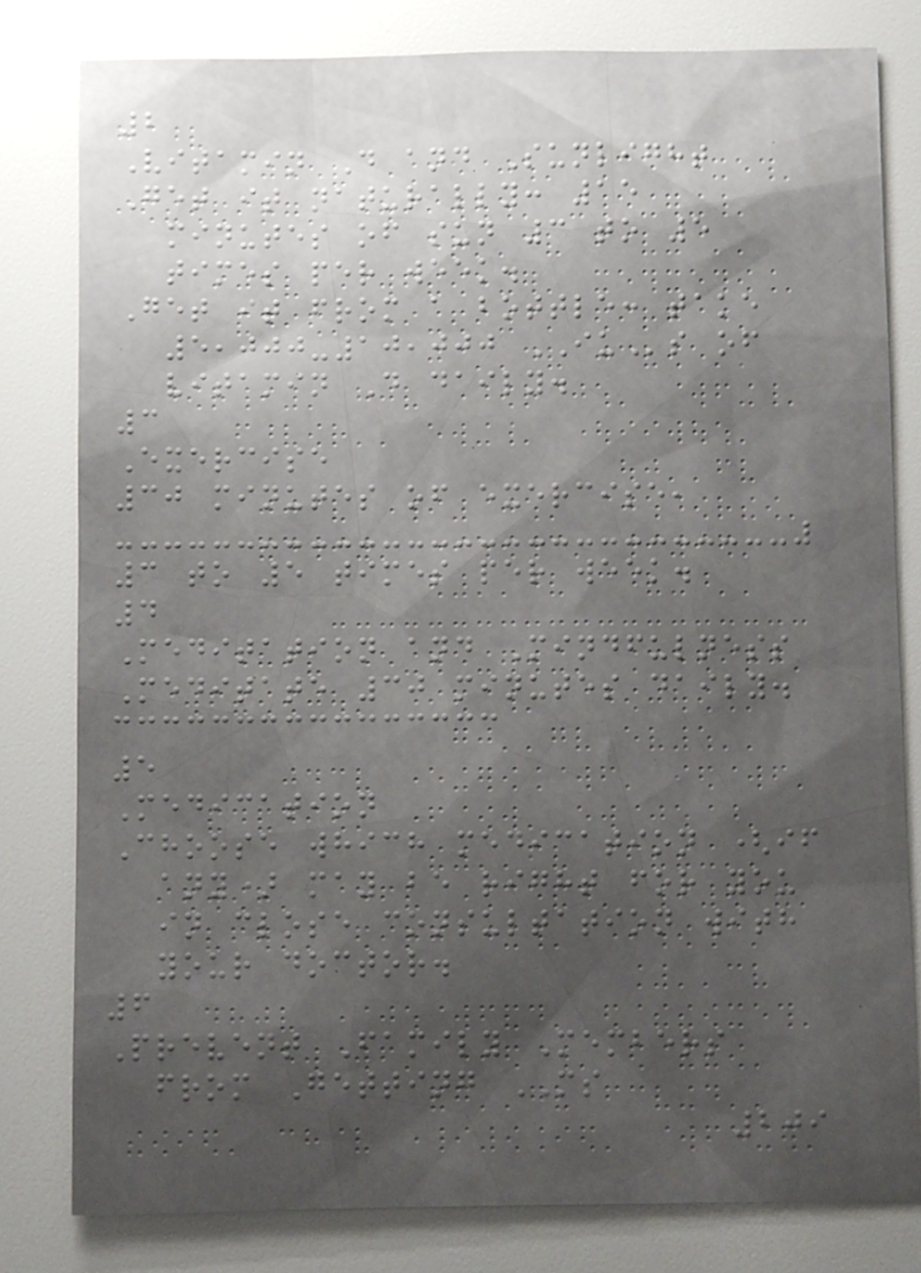2
Vitamin D and Sunlight
Get it naturally: 15
minutes of sun 3 to 5
times per week.
Get it from a bottle: take
5,000-10,000 IUs of
vitamin D daily.
3
Exercise
30 minutes of exercise,
3 to 5 times per week.
4
Meditation and Mindfulness
Meditate 30 minutes daily.
5
Medication
Choose which medication (if
any) may be right for you
in close consultation with
your doctor.
6
Prevent Family Members
from Getting MS
209
